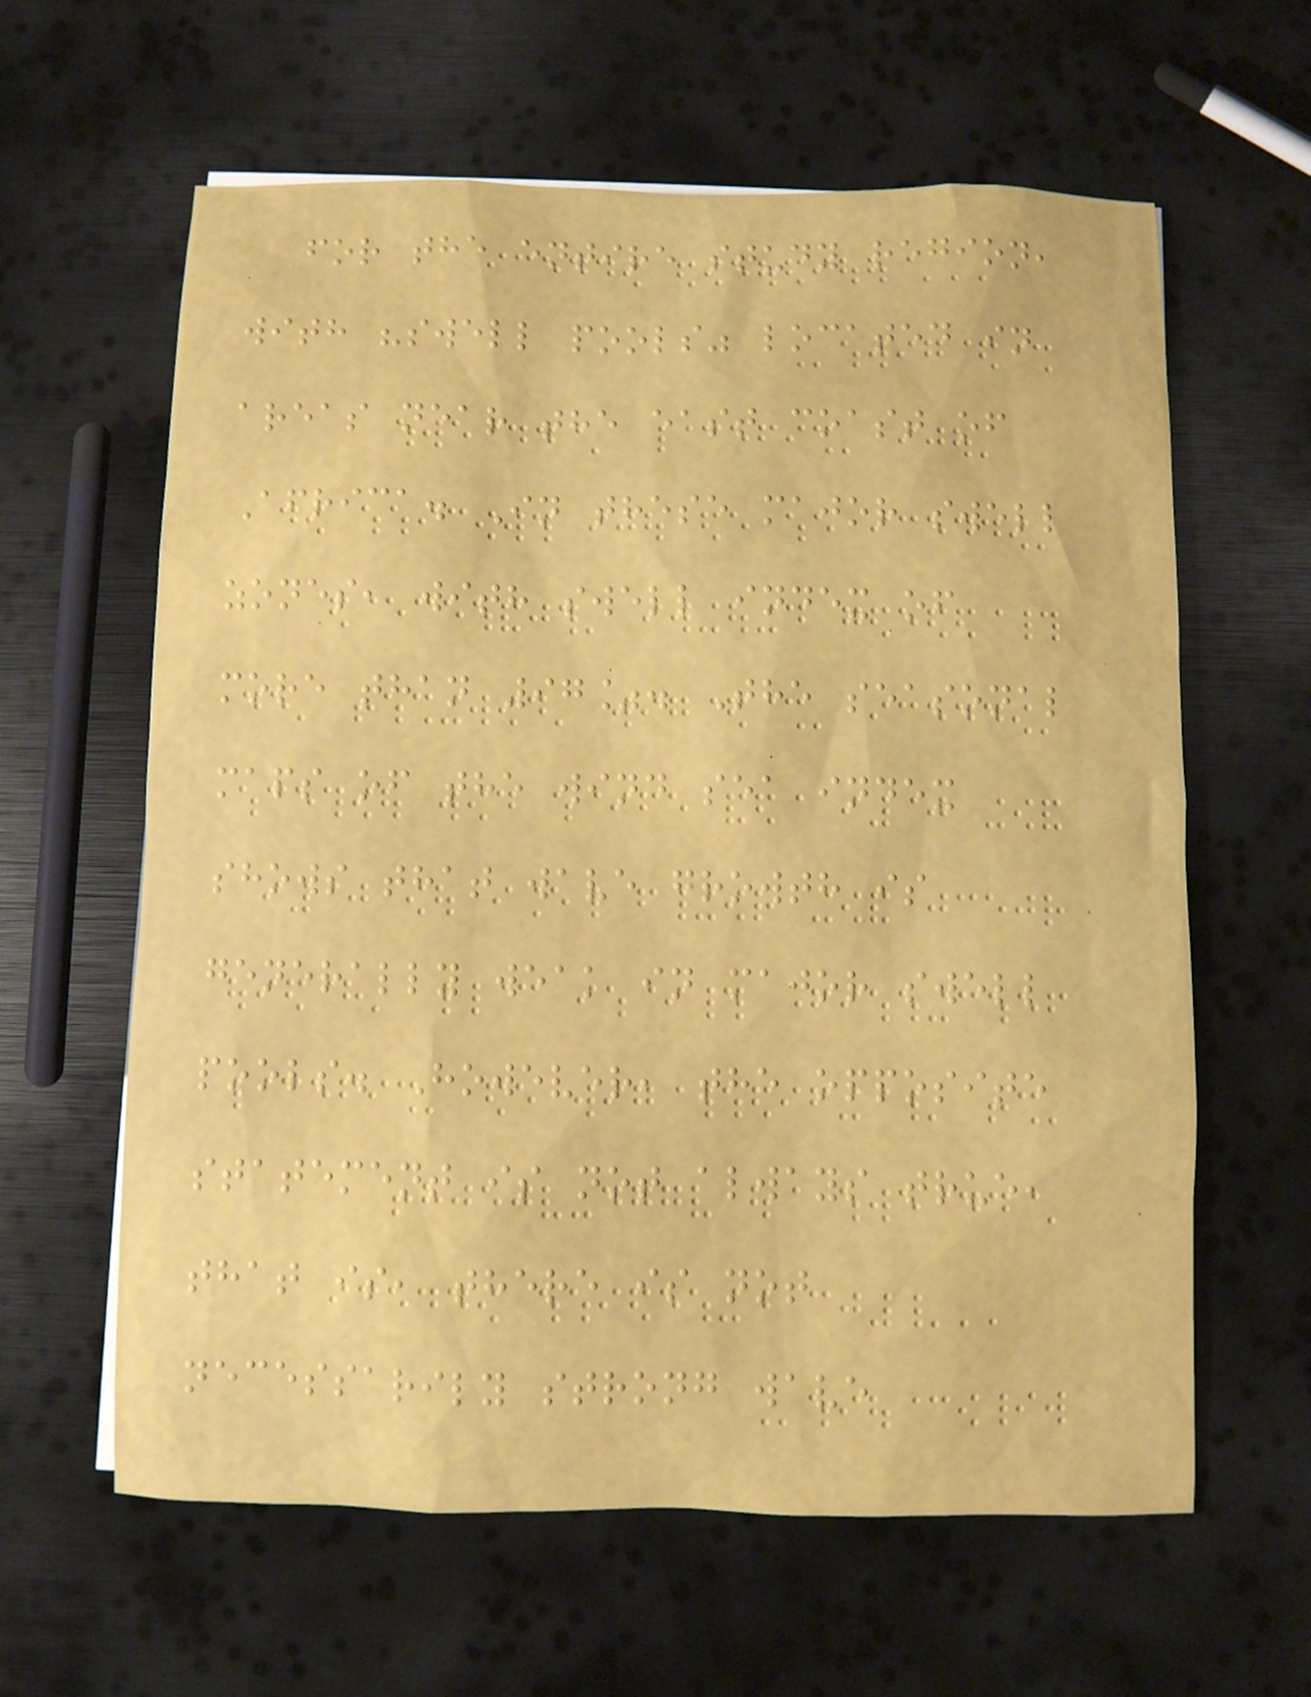for the entire study region,
with "swell pools" located in
areas near the east coast of
Africa. In these major swell
zones, with swell index of
more than 97%. The seasonal
maps of the wind sea index
shows that wave growth is
generally weak in major swell
pools. However, the opposite
statement is not always true,
that is, there is not
necessarily strong wave
